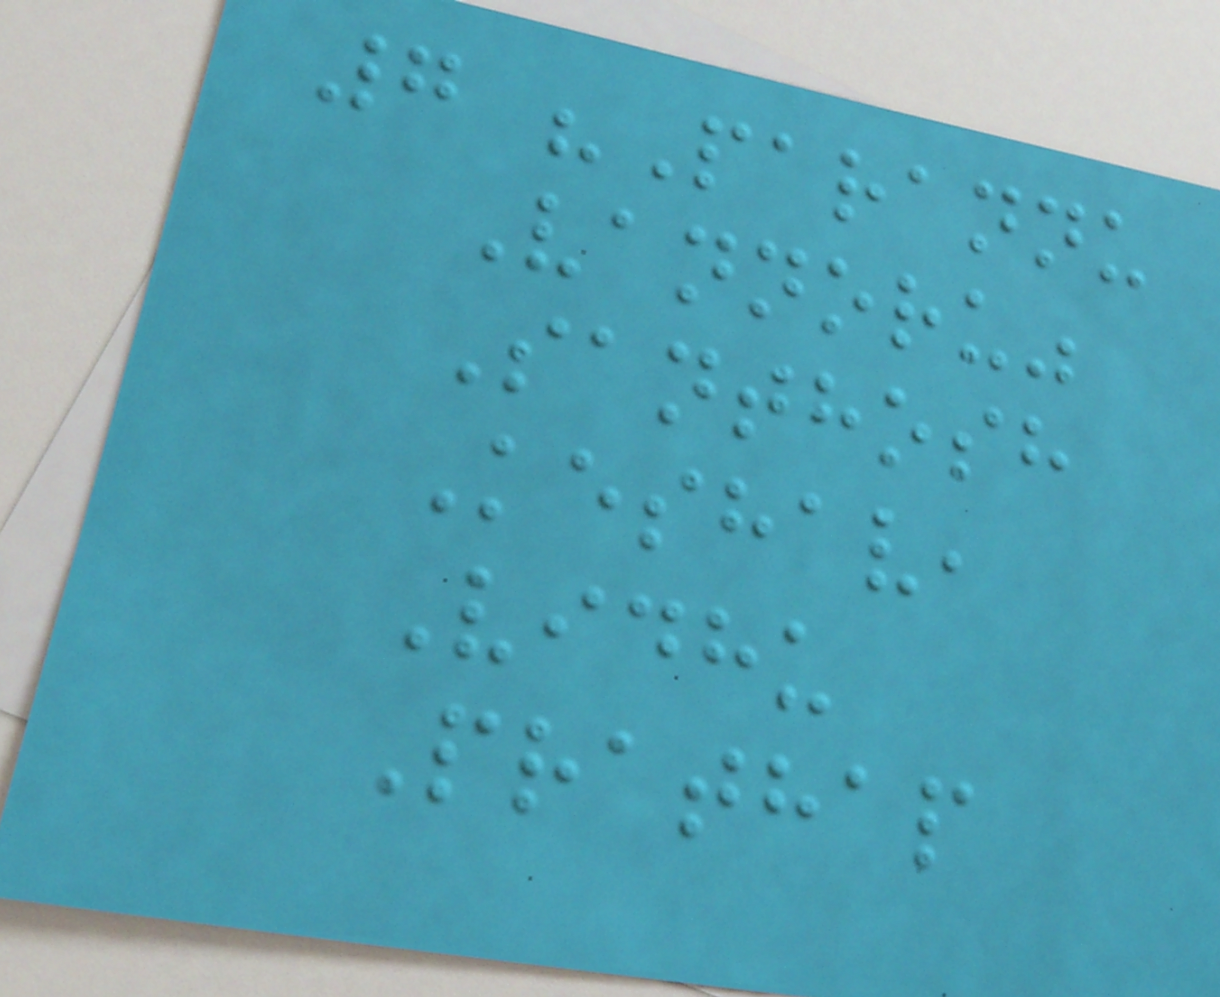7 "Parannu
Vannoru"
Santhosh
Keshav,
Vidhu
Prathap
